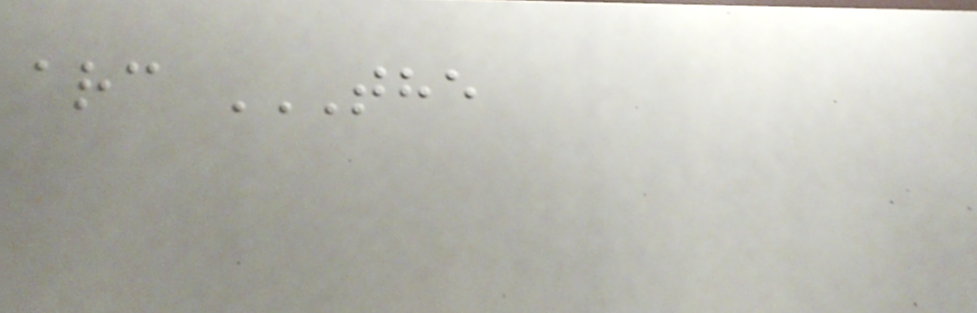arc THE
